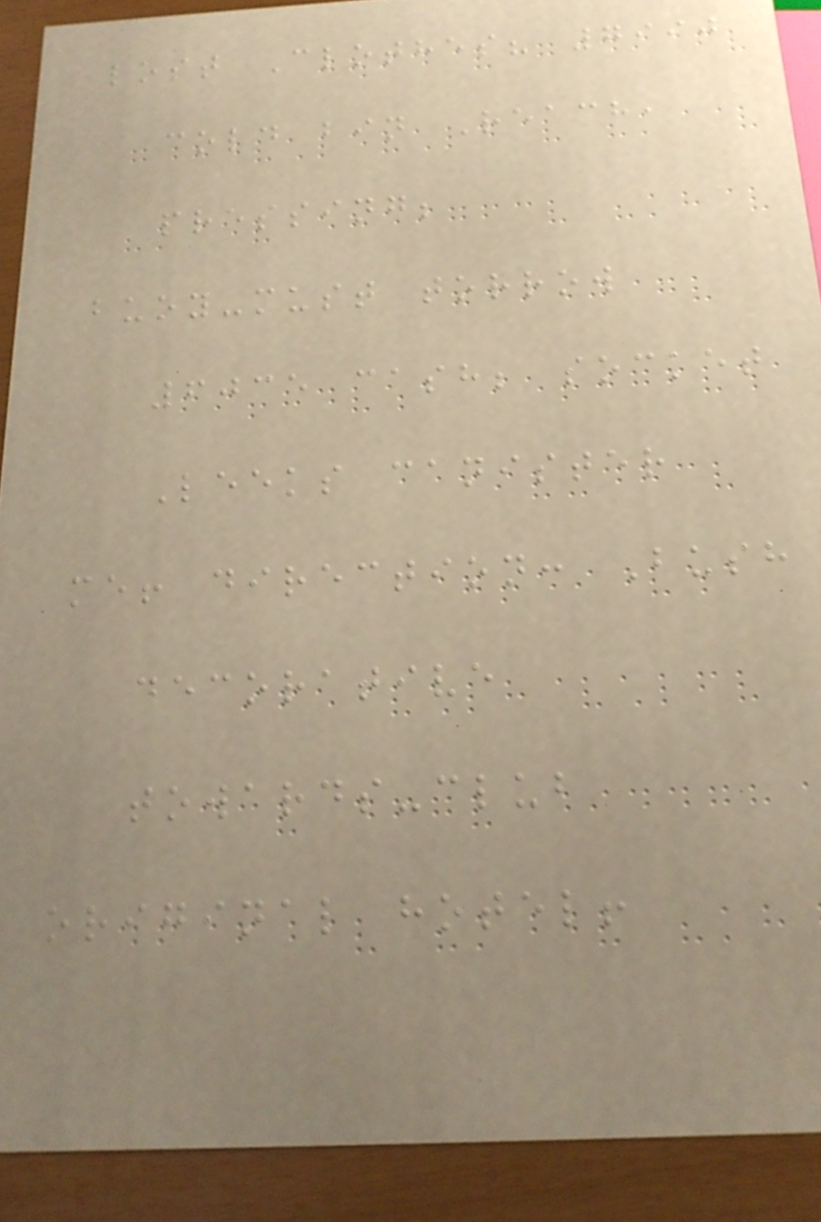lost Clothes? 7990
cold bin Reach,
pressing;
buoy-must torrow
6035 cash; socket
Leeks canister
me! direction: Bush
decorative
towards-club
original hotel!
